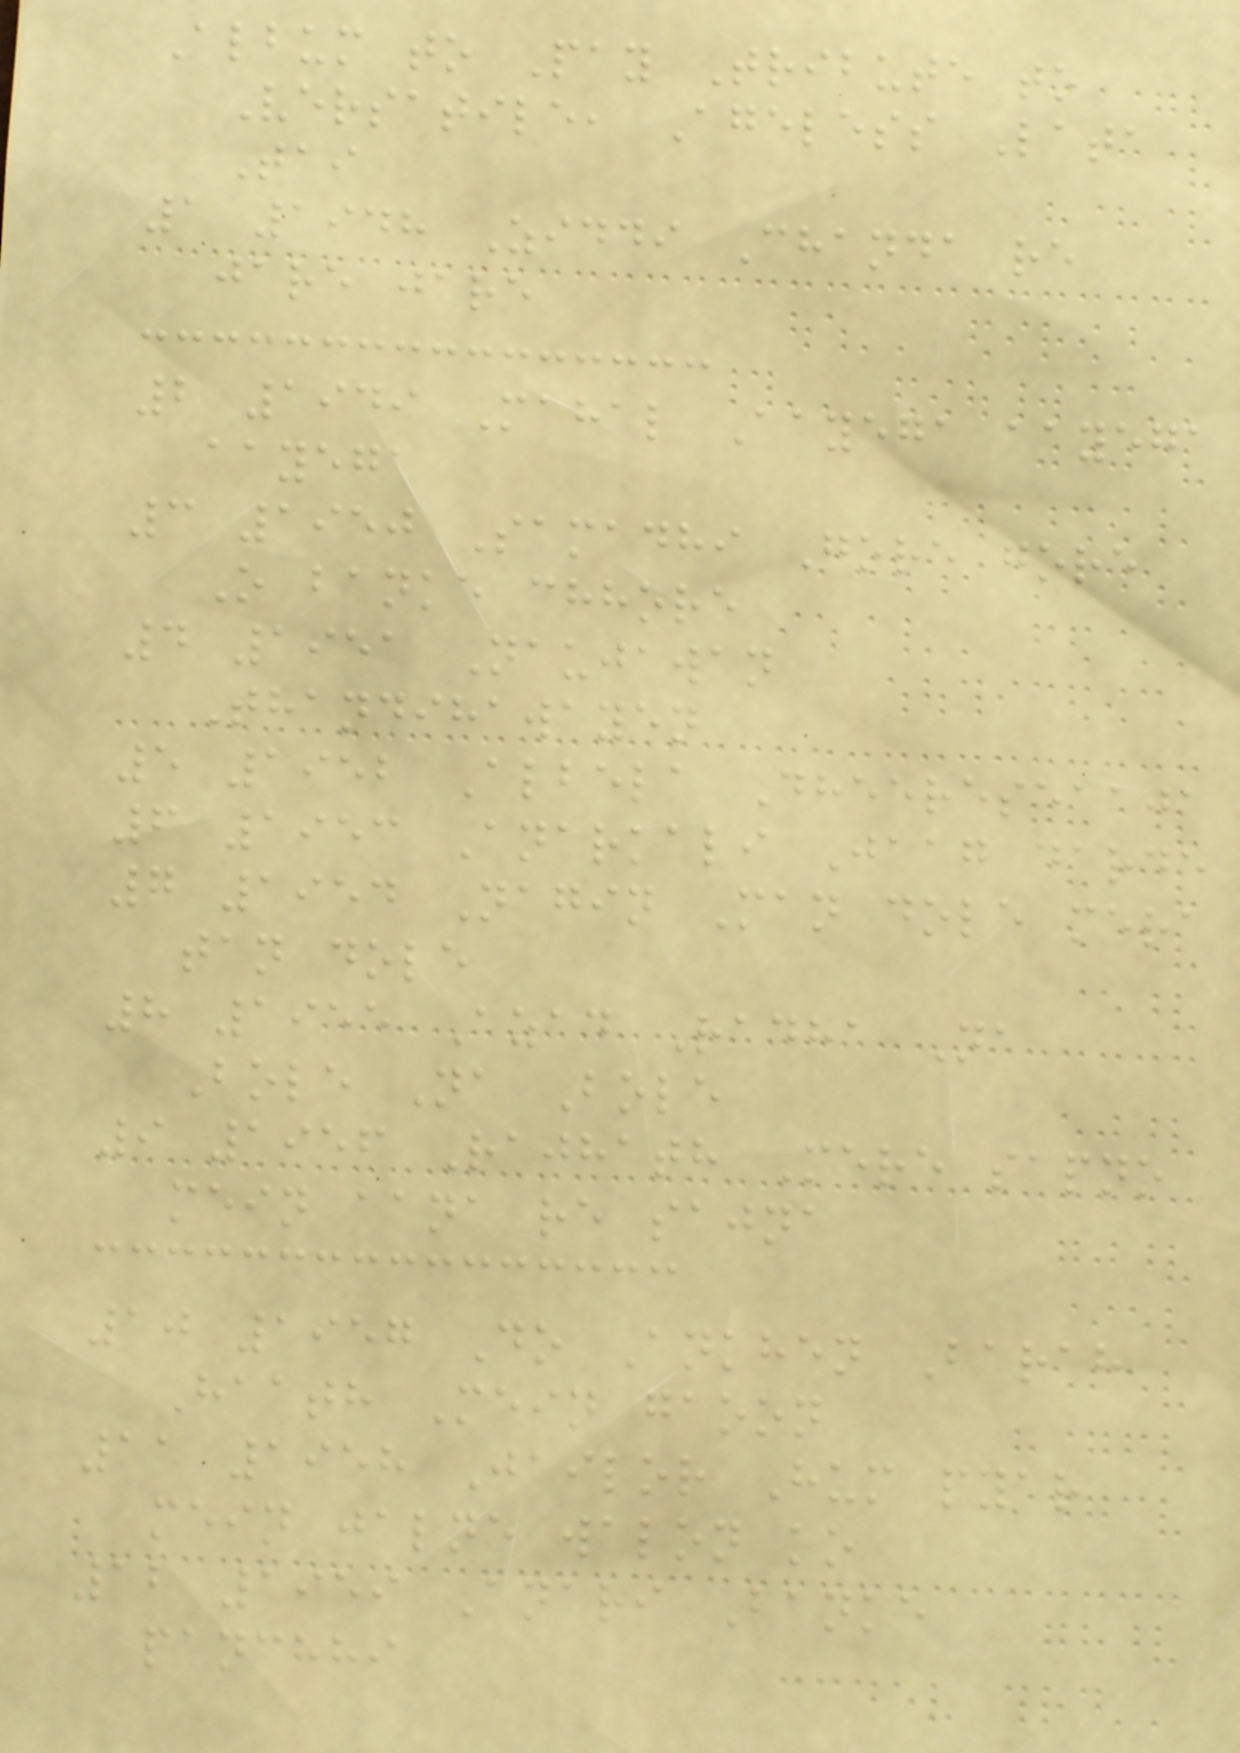Album to Pay Tribute to
Versatile, Ageless Lata
Tai
1 1948 Ziddi Chanda re
jare jare
2 1949 Mahal Aayega aayega
aayega
3 1950 Samadhi Gore gore
O banke chhore
4 1951 Naujawan
Thandihawayen
5 1952 Albela Dheereseaaja
6 1953 Anarkali Jaag darde
7 1954 Nagin Man dole mera
tan dole
8 1955 Azad Radha Na
Bole Na Bole
9 1956 Rajhath Mere sapno
mein aana re sajna
10 1957 Do Ankhen Barah
Haath Mein gaoon
11 1958 Jailor Hum pyar
mein jalne walon ko
12 1959 Anari Banke
panchhi
